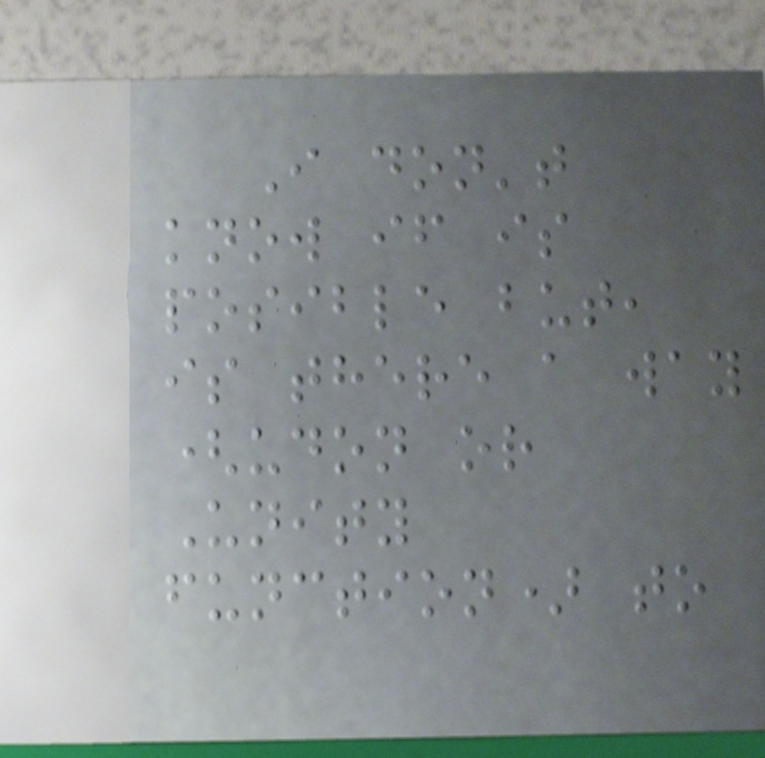I don't
know if is
posible but,
is there a way
(udon or
Unity
function) to
